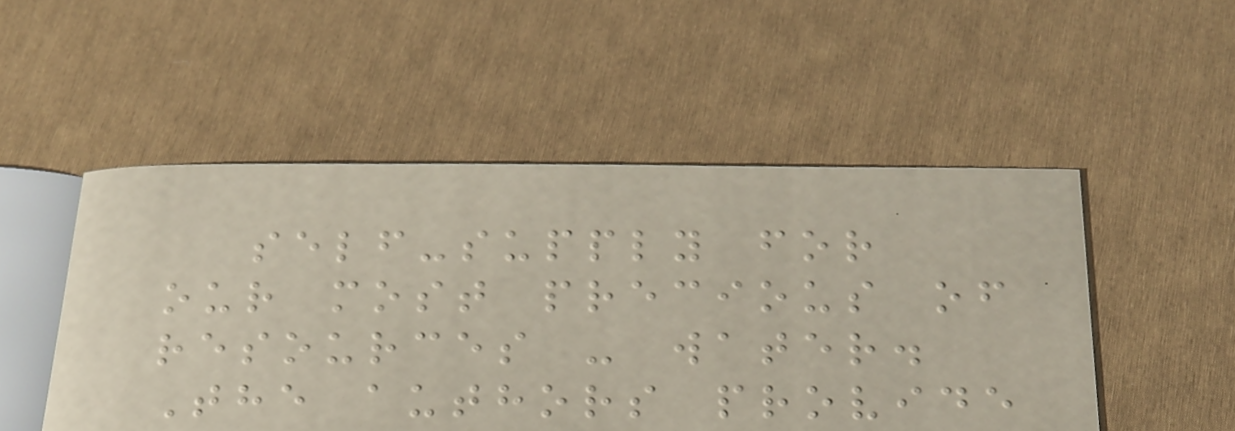self-supply for
our most precious of
resources - water.
The authors provide
